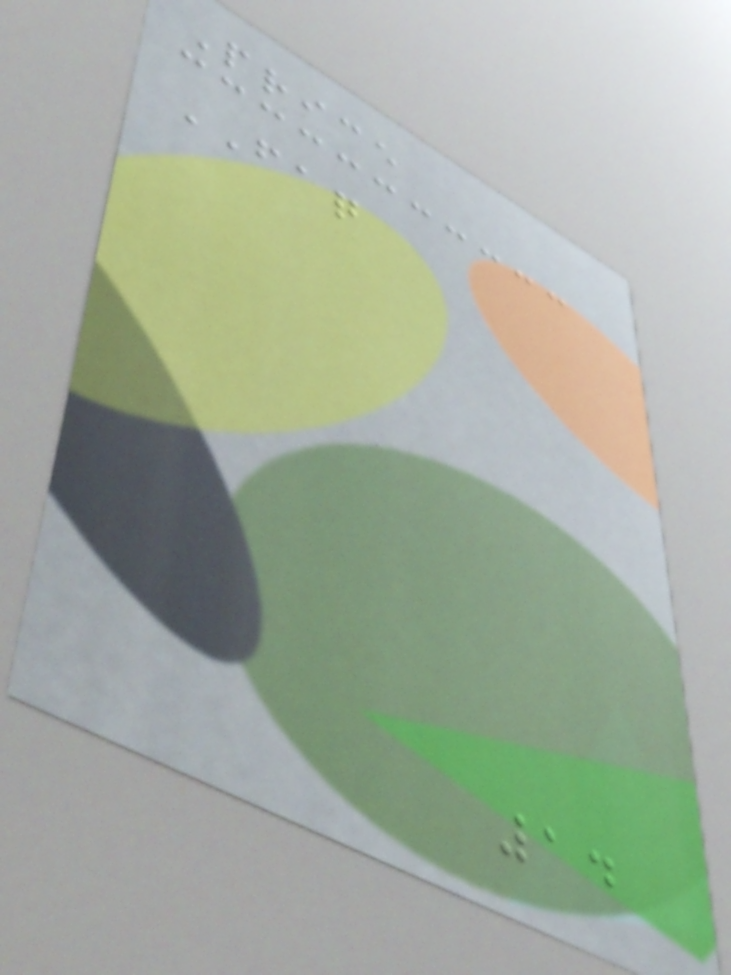Price
FAQ
14
